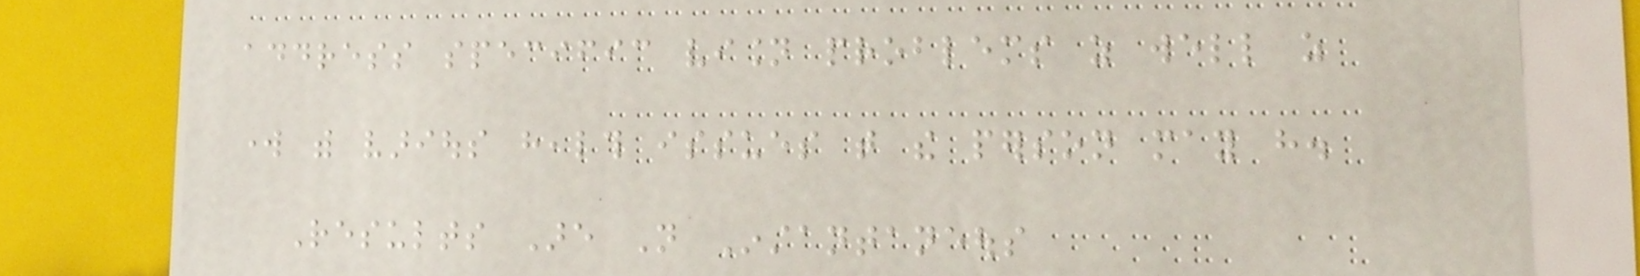address specific vision problems as well as
work with various health issues that the person may have.
Results Are Not Instantaneous
